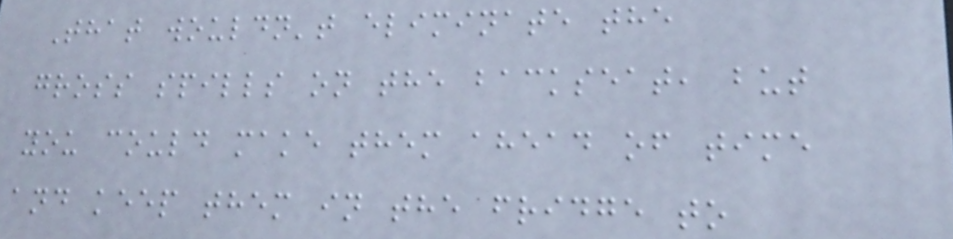That wouldn't eliminate the
gross spills on the backseat, but
you could make them ahead of time
and keep them in the fridge to
